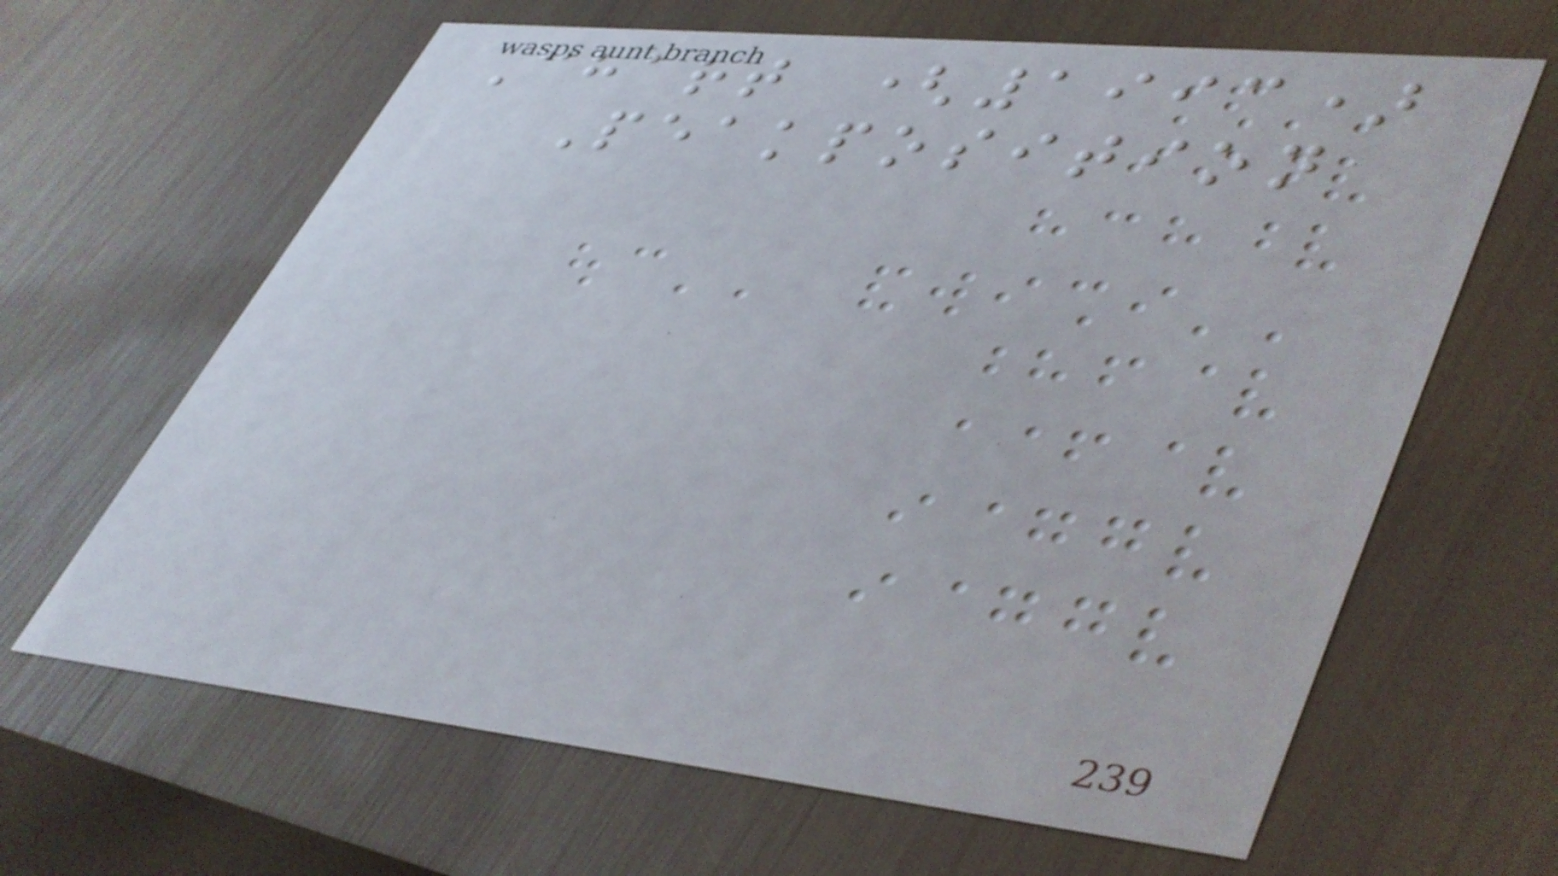Chart (1993)
Peakposition
